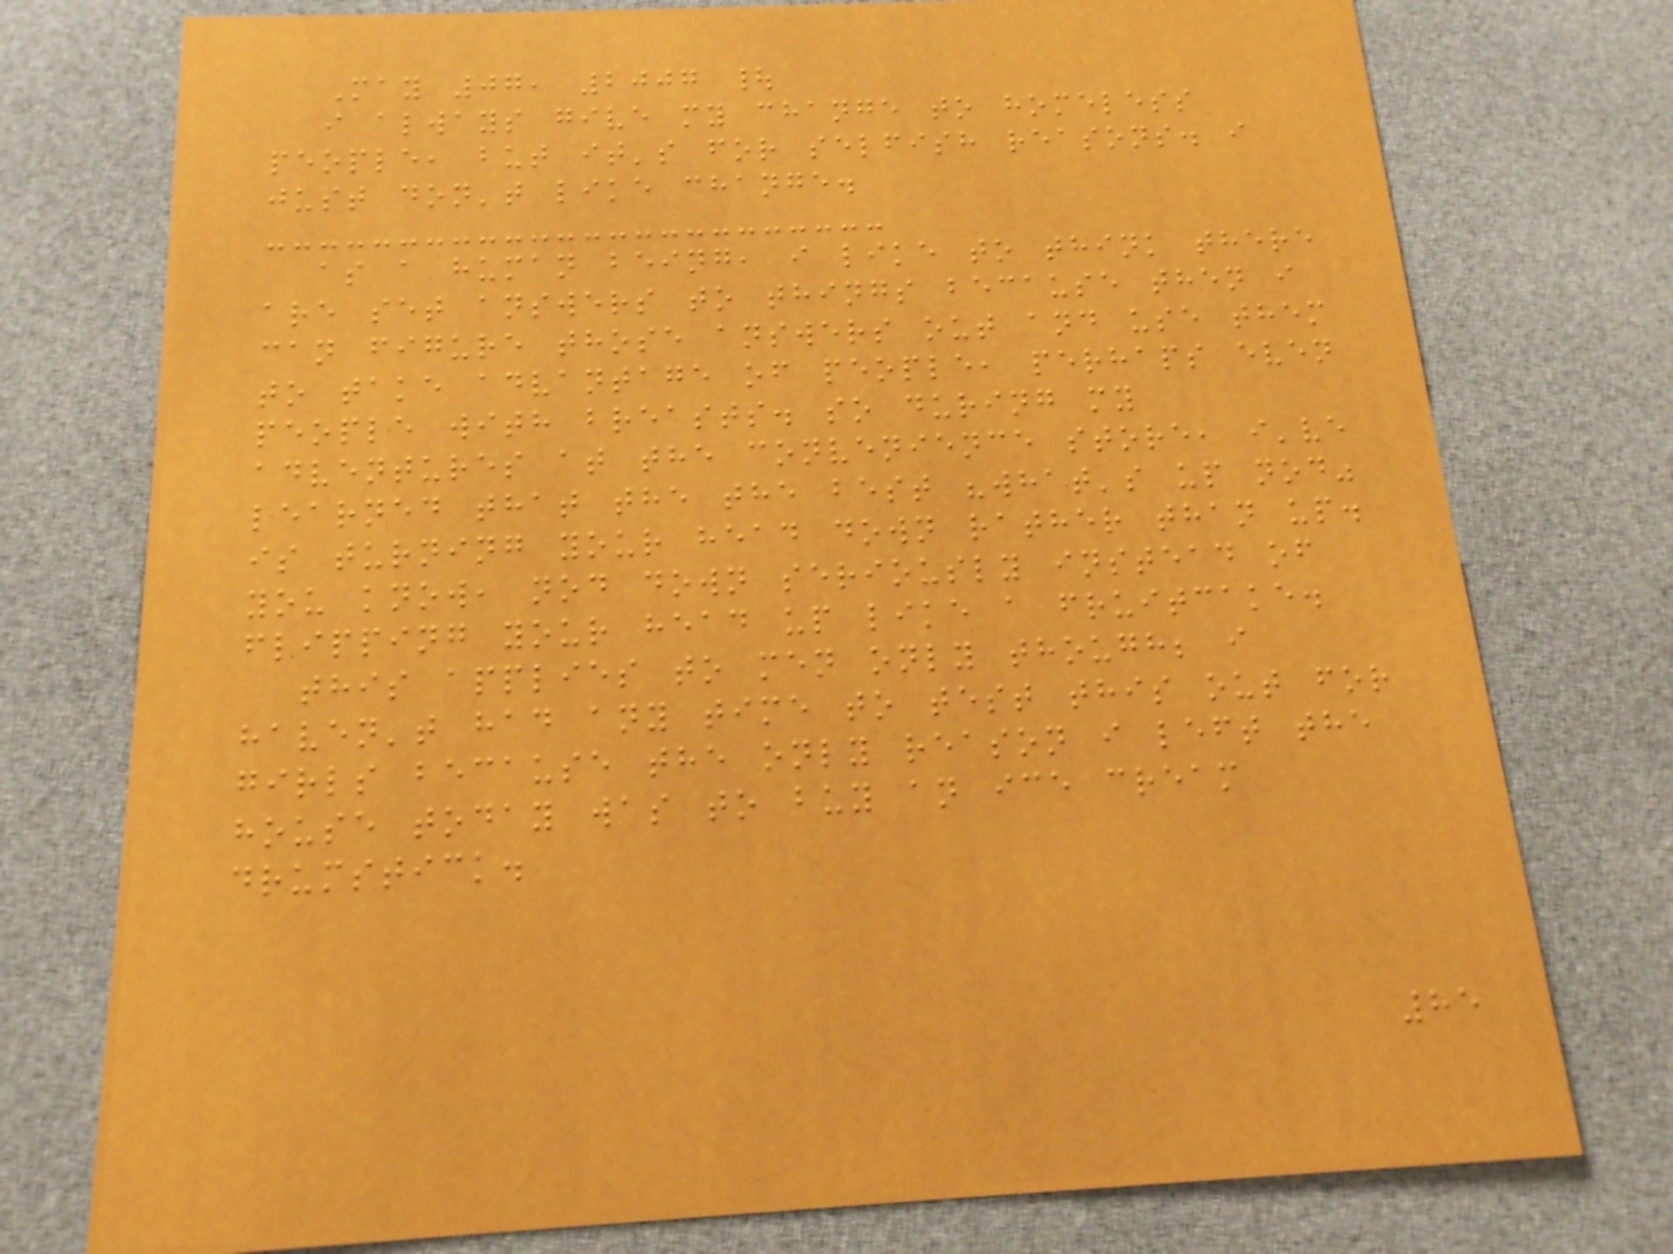May 07, 2007 |
i always give my change to homeless
people, but it's for selfish reasons. i
just don't like change.
as a human being, i like to think there
are set answers to things because then i
can figure those answers out and use them
to take advantage of people, perhaps even
people with breasts. so during my
adventures at the convenience store, i've
learned that the the best "what's up nod"
is turning your head down rather than up.
you know, nod down seriously instead of
flipping your head up like a fruitcake.
this applies to men only though; i
haven't had any time to test this out for
girls because the only reason i left the
house today was to buy an ice cream
drumstick.
85
